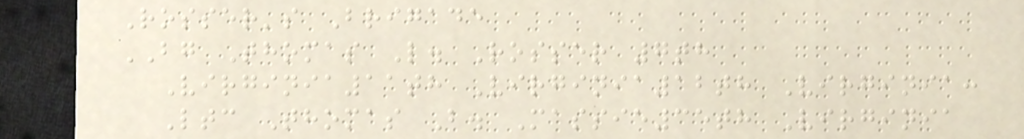Rosser's Brigade
BG Thomas L. Rosser 7th
Virginia11th Virginia12th Virginia:
Ltc Thomas B. Massie35th Virginia
